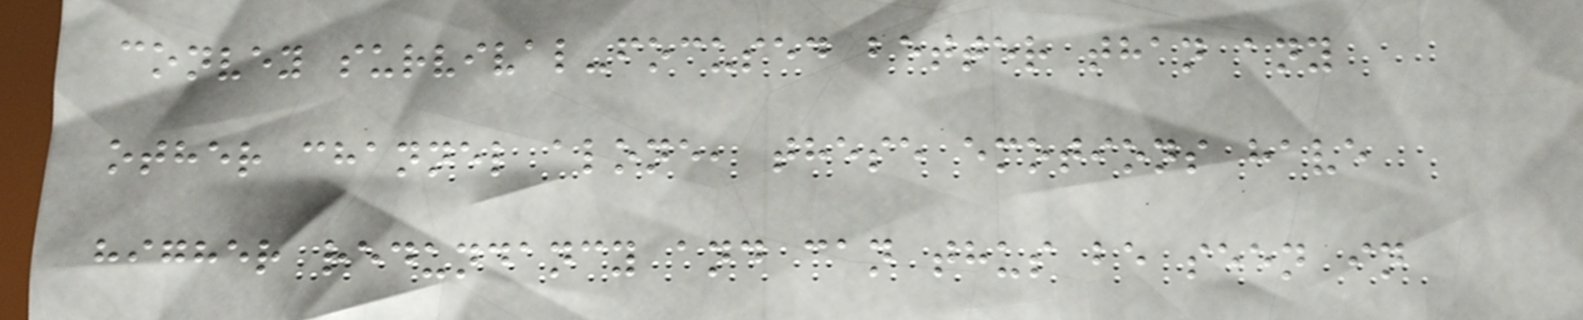convey survival-focused better than any
other channel alone, these emotions have
higher redundancy and can thus be seen in
